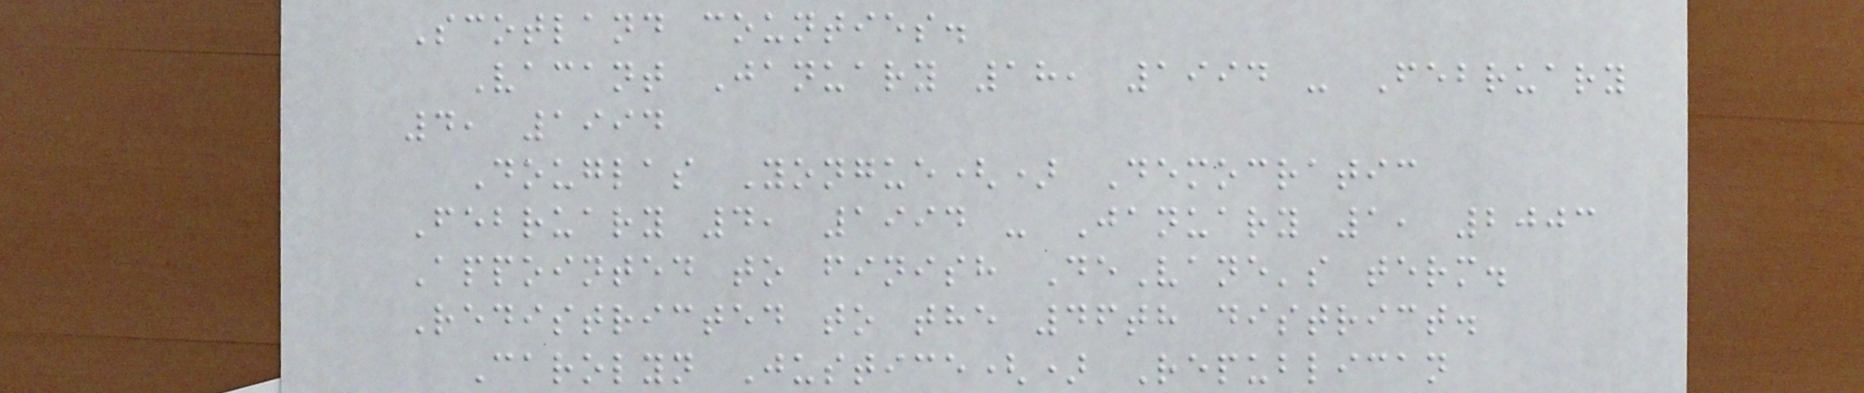Scotland counties.
Vacant January 18, 1994 - February
4, 1994
Douglas Yongue() Democratic
February 4, 1994 - January 1, 2003
Appointed to finish DeVane's term.
Redistricted to the 46th district.
Carolyn Justice() Republican
